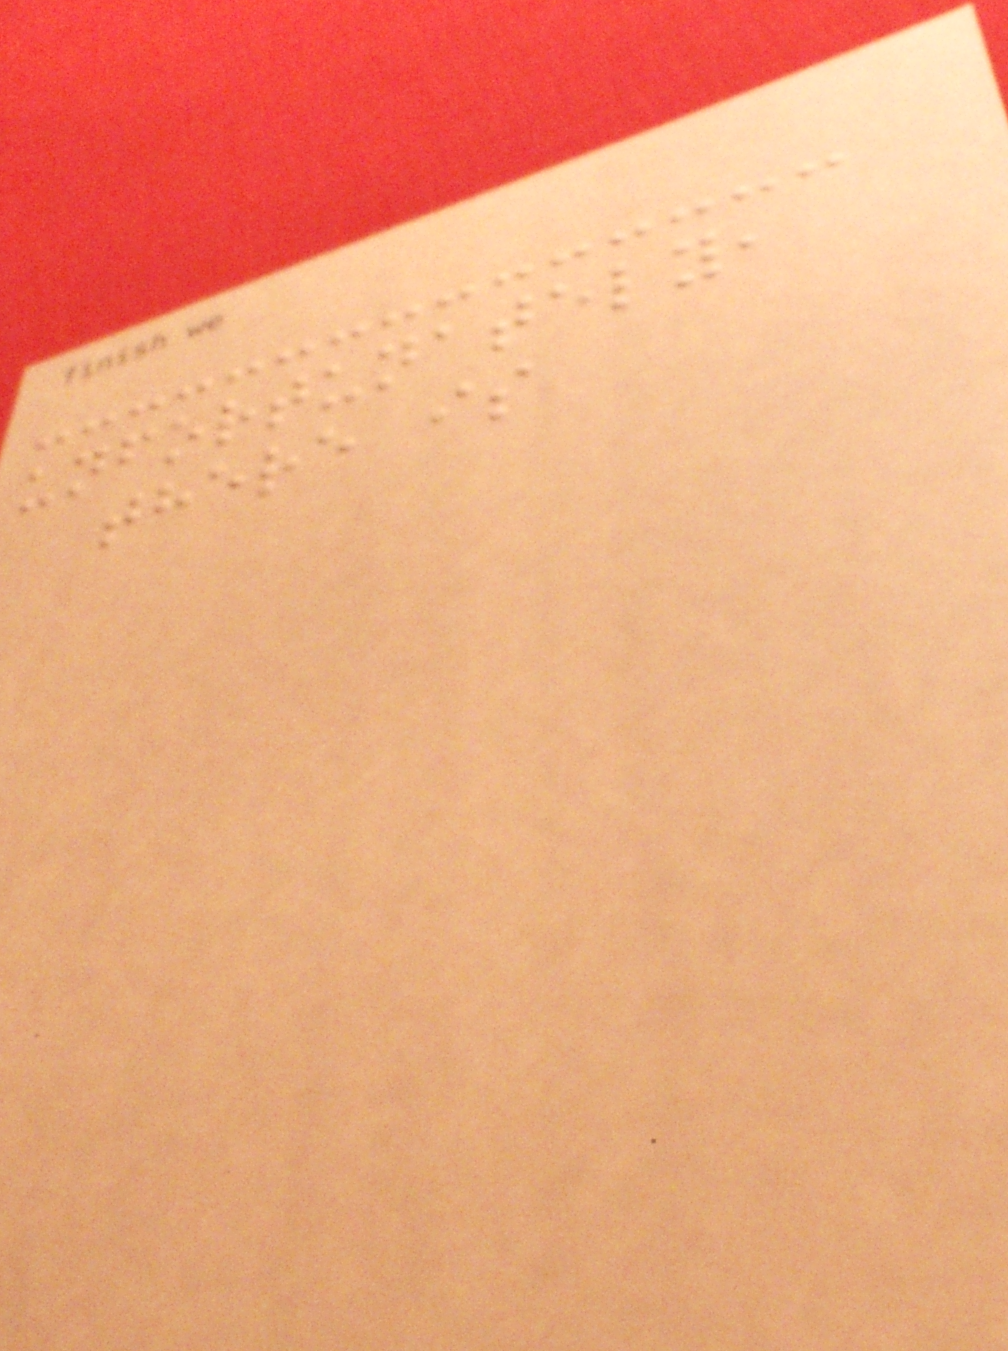unfortunately,
there is
